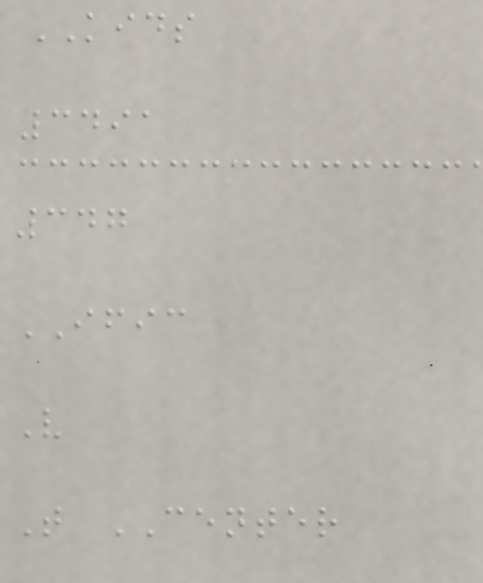KIDS
3491
347
IFIC
V
T CENTER
